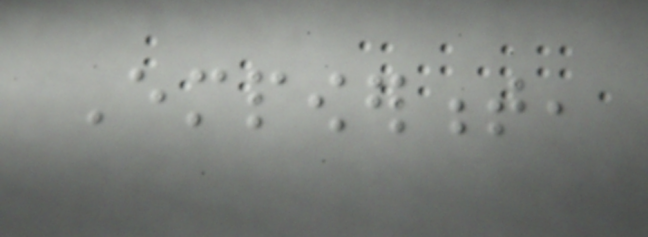Empowerment,
